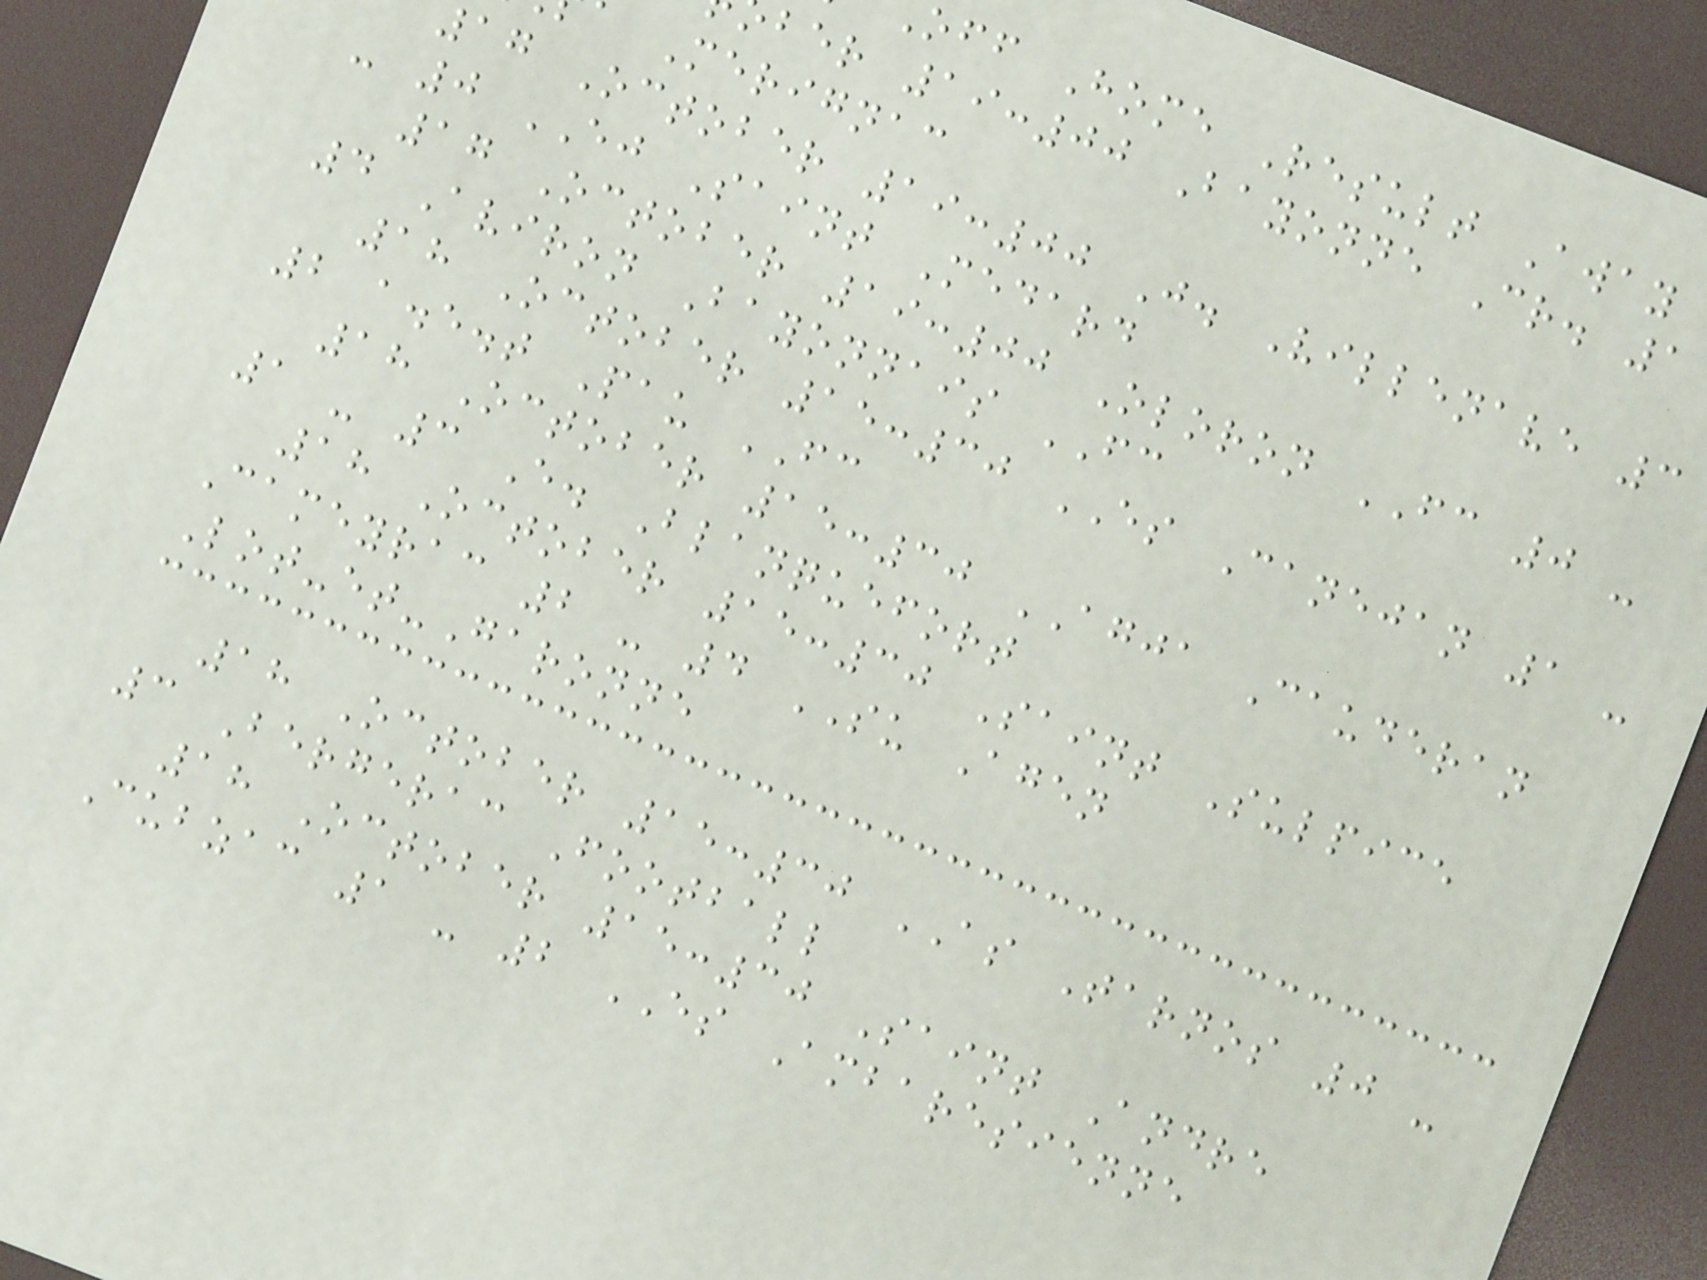off Home Result Away
ber 19:00 Bayonne Cr. 1
Merignac
17 October 19:00 J. Villenave 3
- 0 EJ Saint Medard
17 October 19:00 Oloron FC 0 -
4 Aviron Bayonnais FC
18 October 15:30 ES Canejan 1 -
2 a.e.t Pau FC
18 October 15:30 AGJA Cauderan
1 - 3 E. Blanquefort
18 October 15:30 Saint Sulpice
Cameyrac 2 - 4 SU Agen
Lot-et-Garonne
18 October 15:30 AS Tarnos 0 -
3 Bergerac Football
18 October 15:30 Saint Andre
Cubzac 1 - 2 ES Ambaresienne
